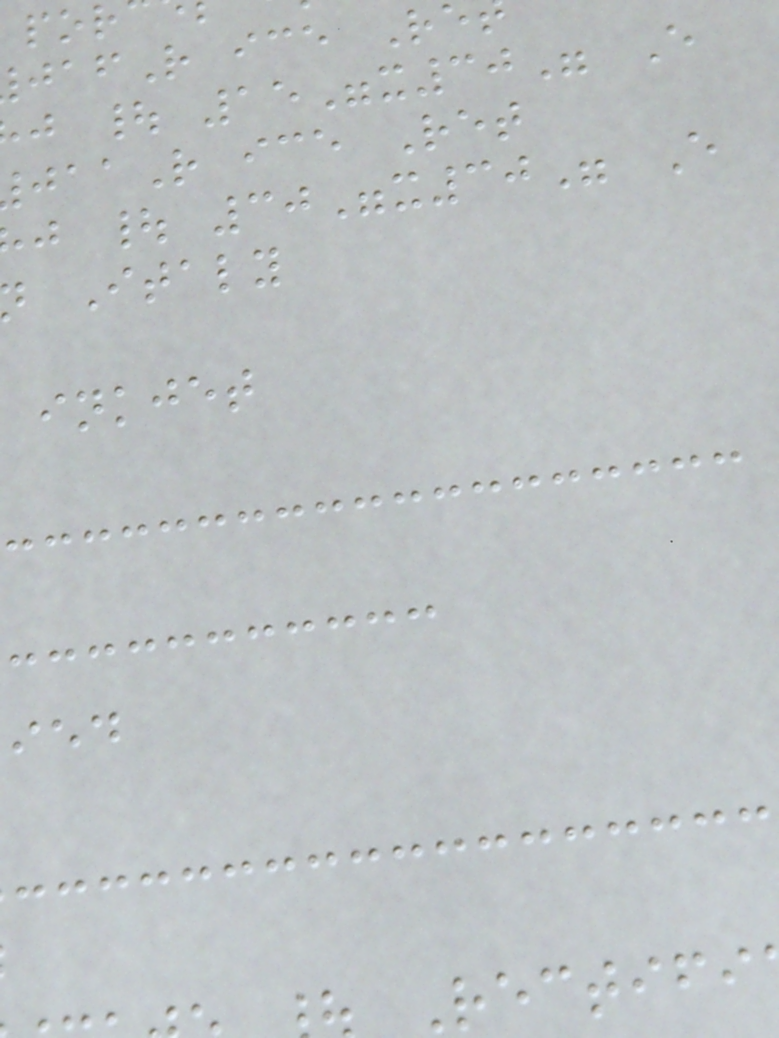R ice Re
j | 15"x30" E
R ice Ret
j | 30"x30" E
Italy
inkjet
Rectifi
